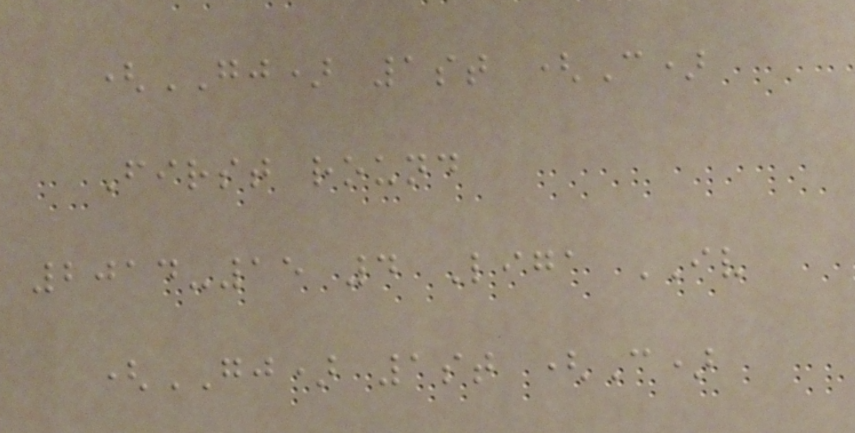(GJ) 1st (C)
First round
2014-15 4 Liga IV
(GJ) 1st (C)
